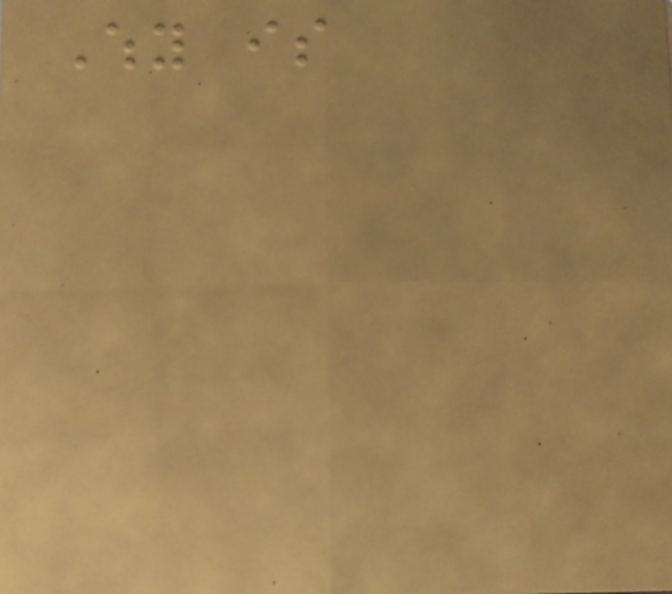Why is
